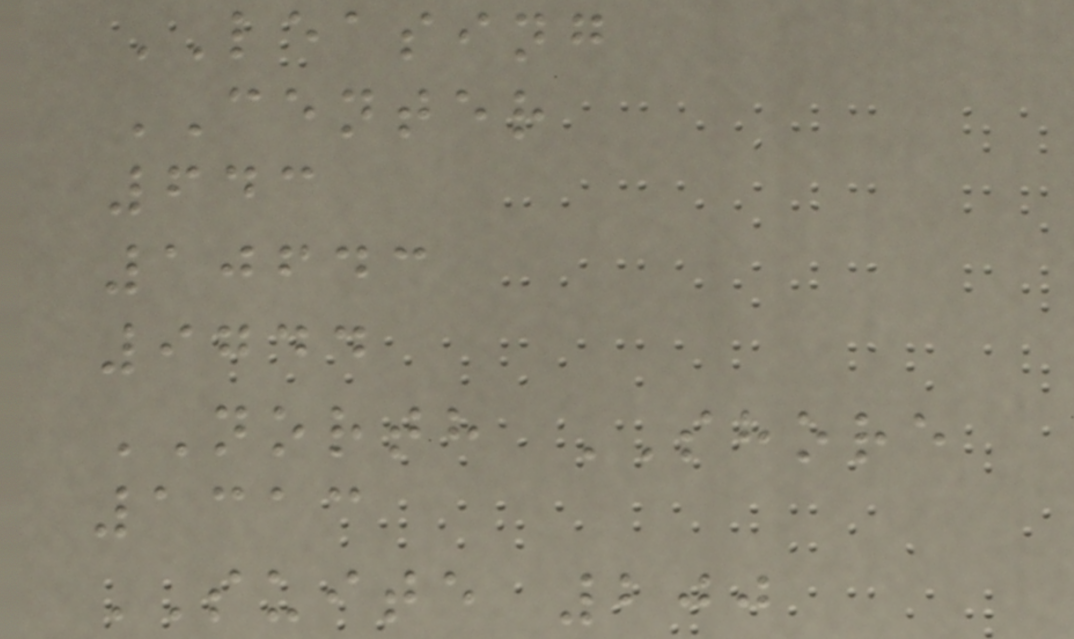LEASING
CENTER
643
10643
9744
NORTH SHORE
1313
SUITE 200
